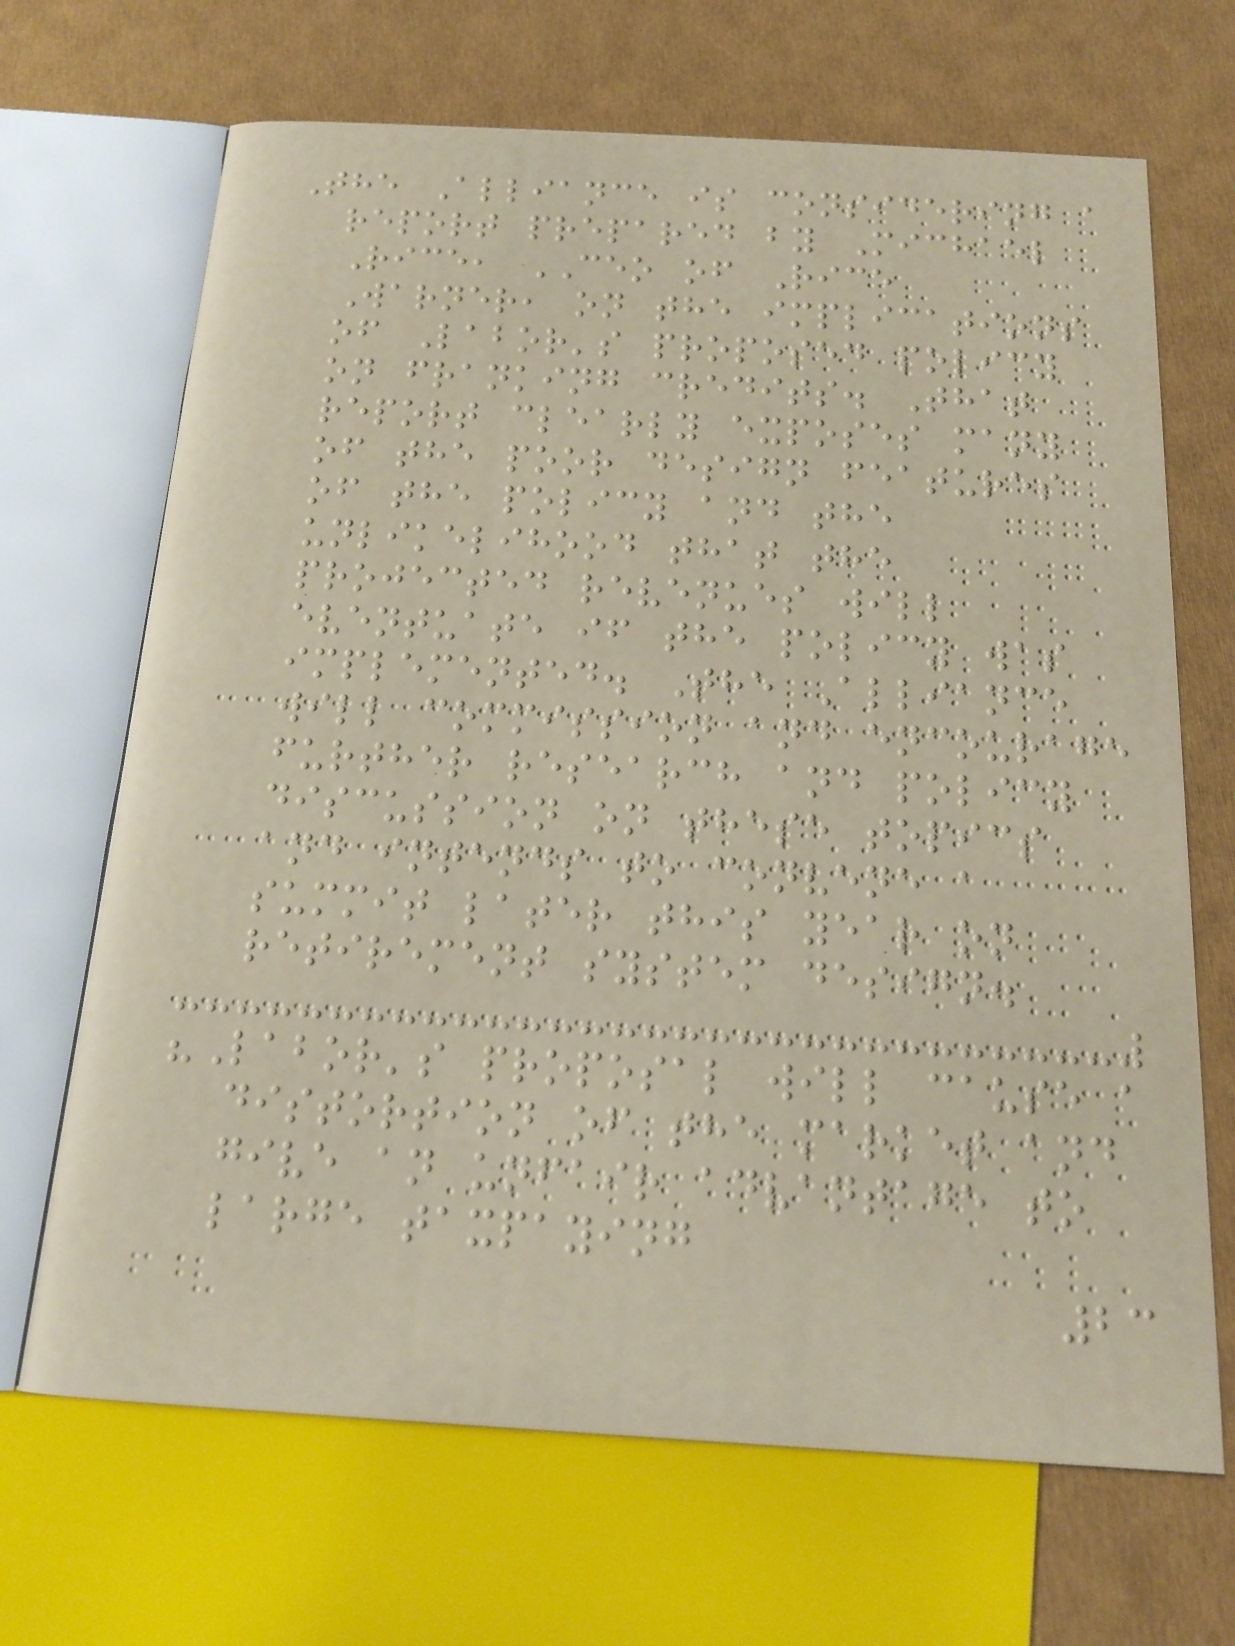The Alliance is considering a
report prepared by Michael
Rice, CEO of Rice
Warner, on the implications
of Labor's proposed policy
on franking credits. That
report clearly exposes many
of the poor design features
of the policy and the
unlikelihood that the
projected revenues will
eventuate if the policy was
implemented. The Alliance
will commission and encourage
further research and policy
discussion on these topics
and intends to convene a
summit later this year on
retirement system design.
"Labor's proposal will cause a
distortion of the market and
give an unfair advantage to
large taxpaying
23
